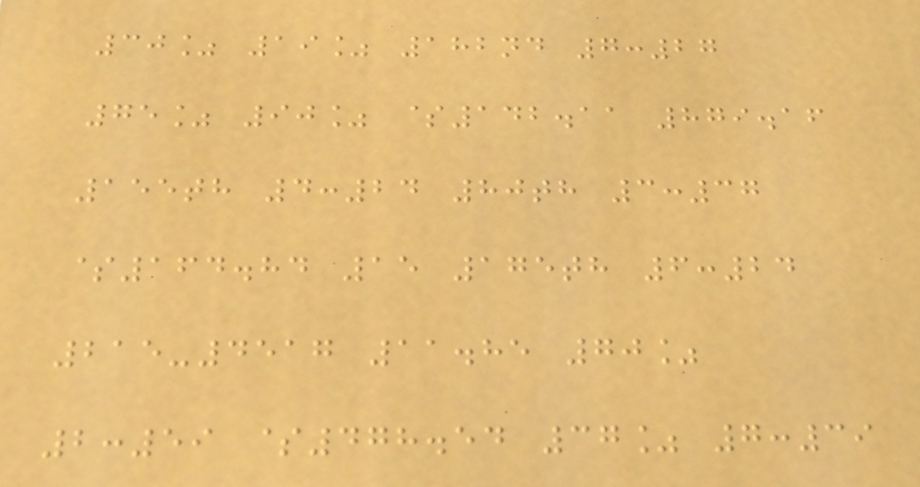30% 19% 182nd 7:27
75% 90% $142.11 879.16
155th 4:24 80th 3:37
$164.84 15 175th 6:24
215-4517 11.85 70%
2:59 $478.54 37% 7:39
